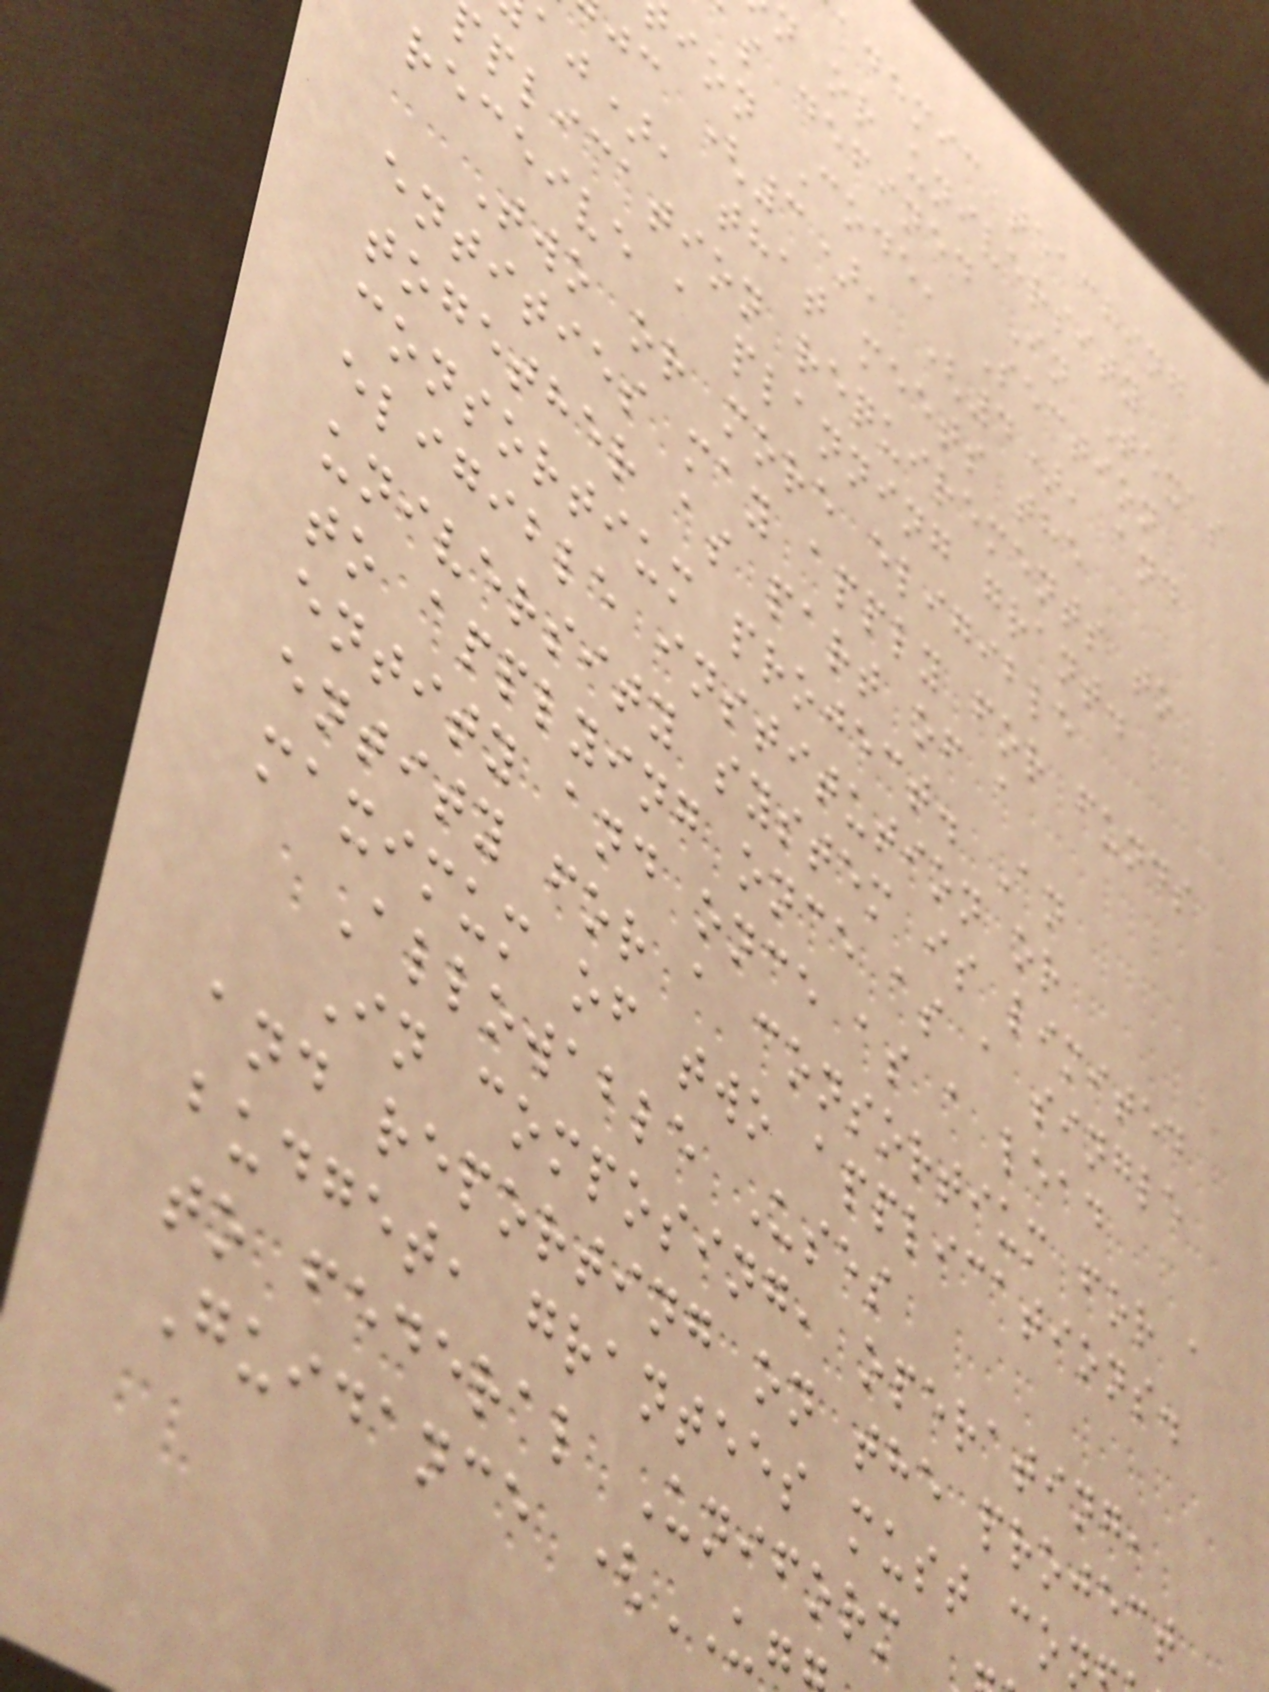ademic teaching
n or university
s defined In Texas
ion Code, Section
jc (3), (4), and
aj), that meets the
plication requirements to
receive a planning grant.
Two or more eligible
entities may apply for funds
together as part of a
consortium project. An
eligible institution or
university system is limited
to applying once as a single
entity and once as a lead
entity for a consortium for a
maximum of two applications.
Allowable Uses
In composing, operating,
and reporting on the project
budget, grantees must co
to federal Uniform
Guidance (
